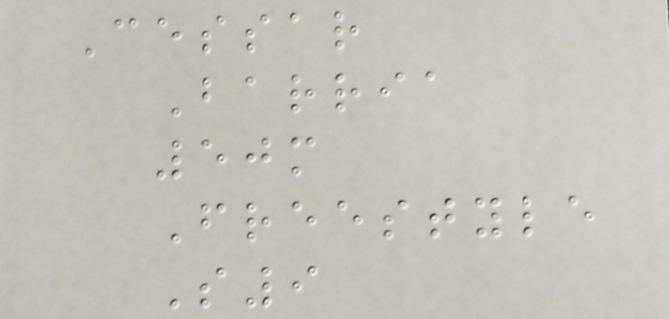Cessar
Barria
50m
Freestyle
S9
